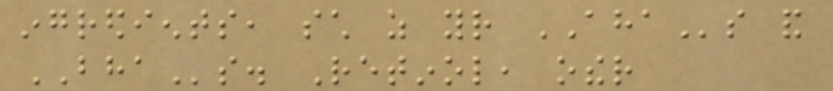ingredients, such as your AHAs and
BHAs. Retinol, other
